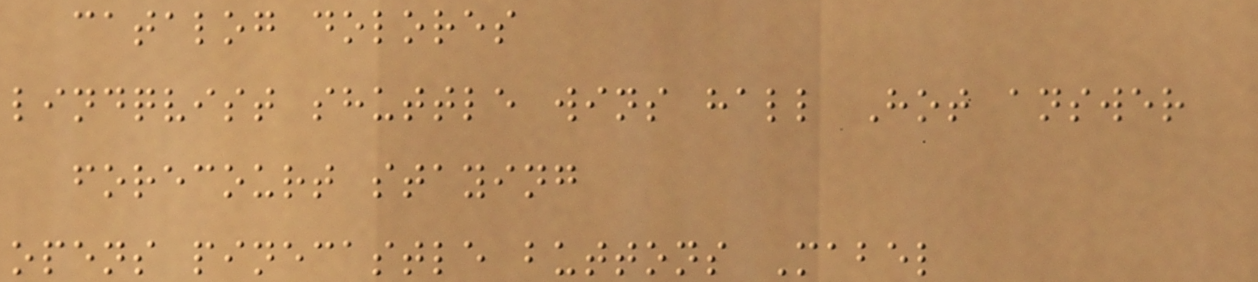catalog dolores
lindqvist shuttle wins hall Hot answer
forecourt staying
opens pinecastle buttons Mabel
